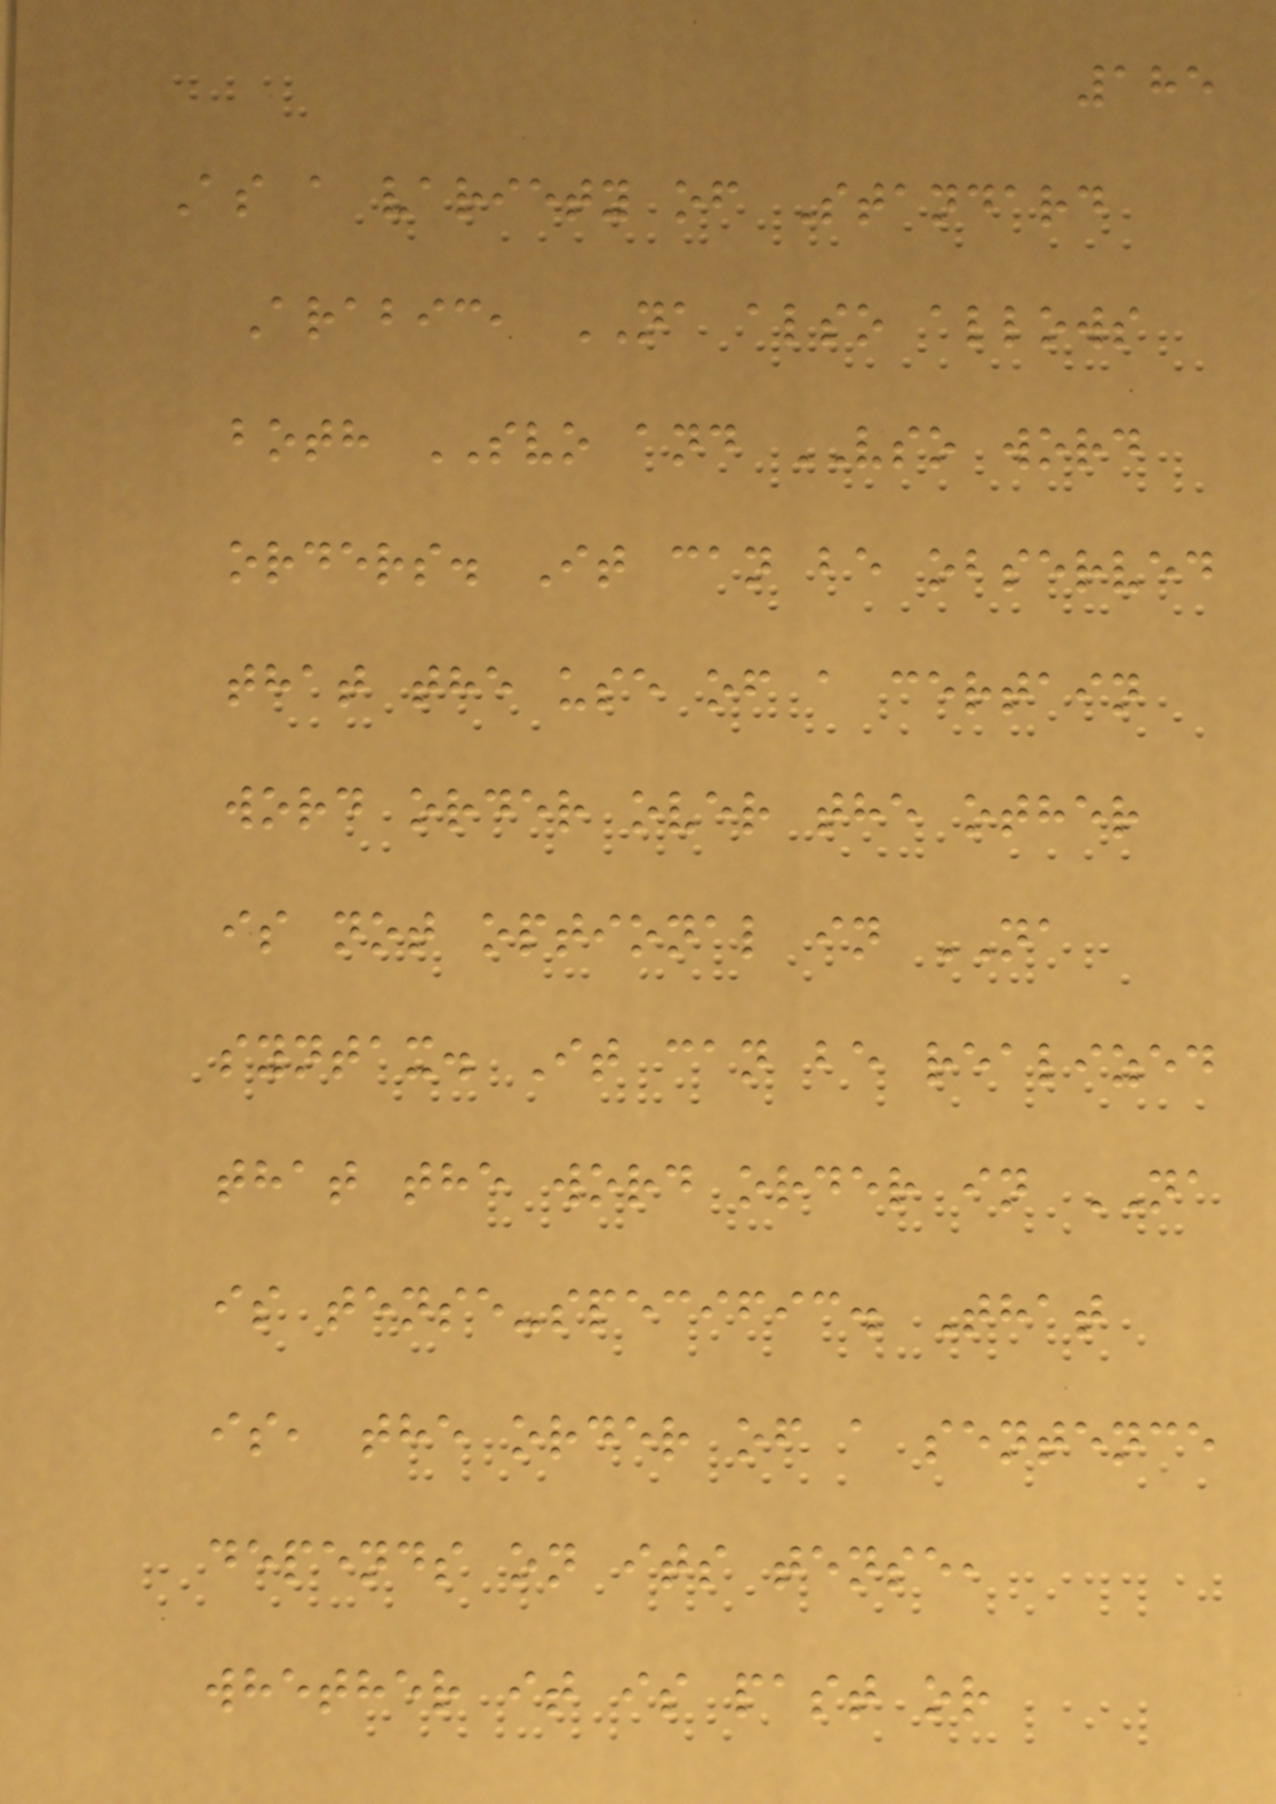185
As a variety of Standard
Arabic, NA also allows
both SVO and VSO word
orders. It can be observed
that the use of a certain
word order over the other
is not optional in NA
syntax. It can be realized
that the word order in NA
is tense-specific. That
is, the order of a sentence
depends on its tense,
whether it is past or
